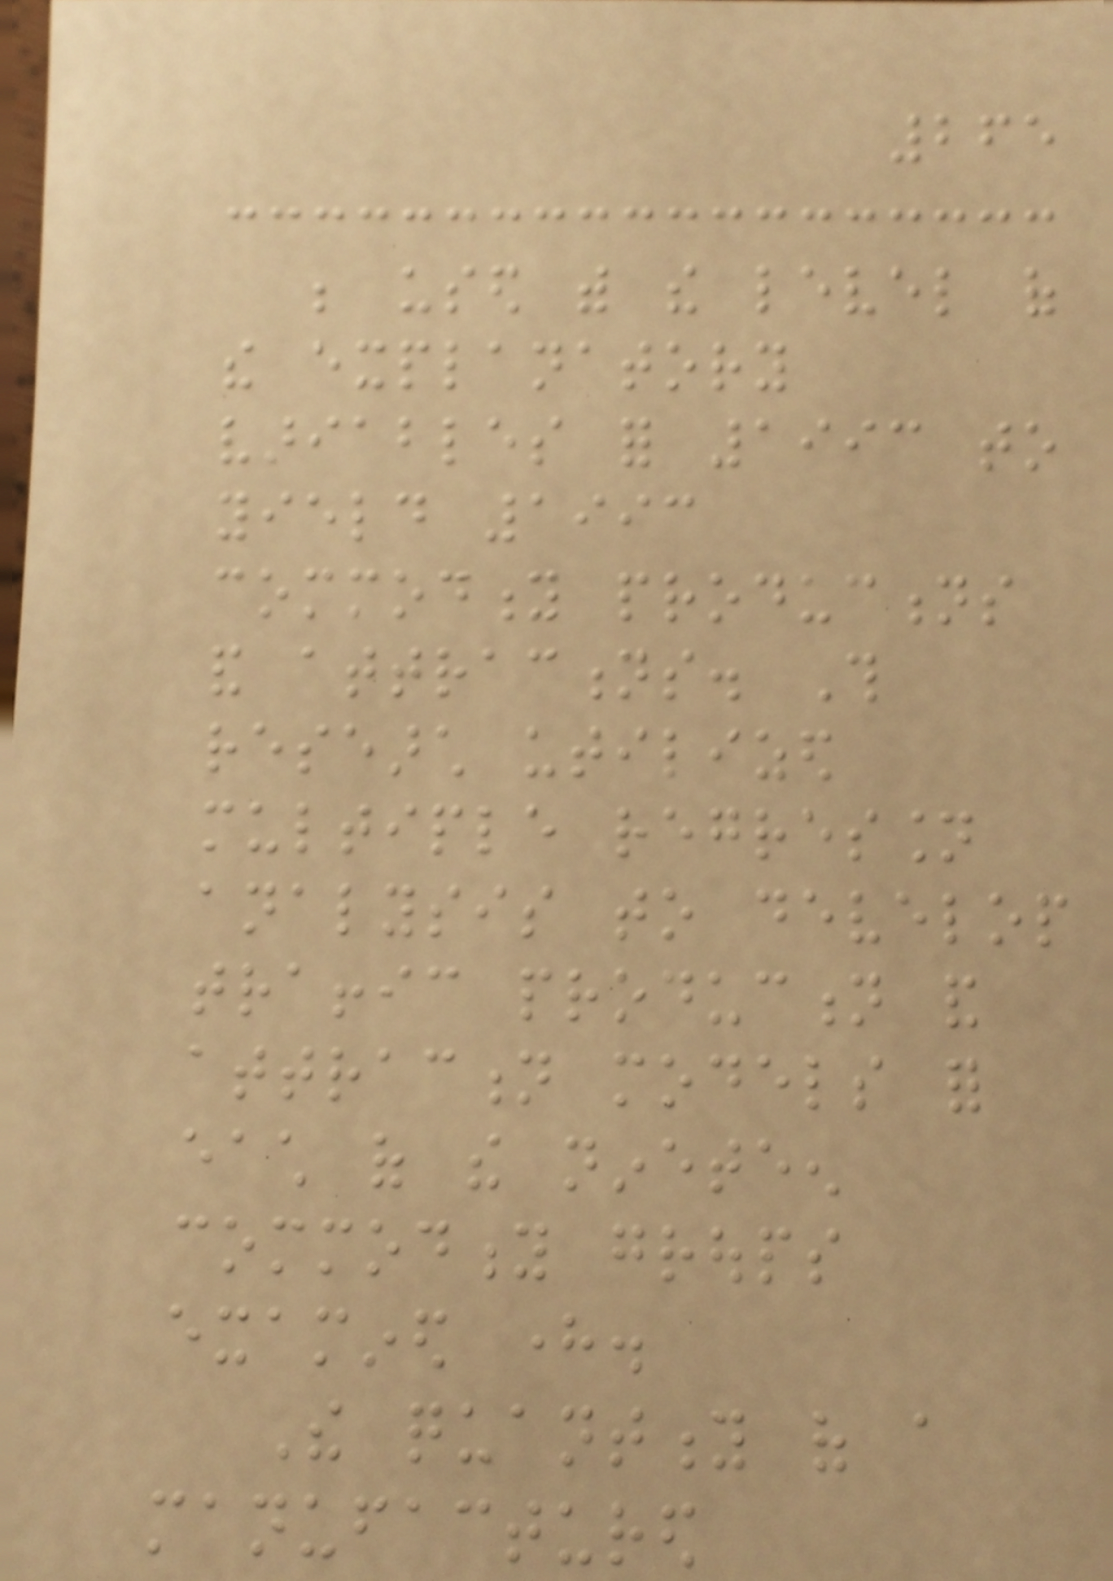265
be used with the level of
the explanatory
variables for 1993 to
yield 1993
commodity productions
and attractions. This
research utilized
multiple regression
analysis to develop
traffic production and
attraction models for
each of the nineteen
commodity groups
examined here.
The quantity of a
manufactured
